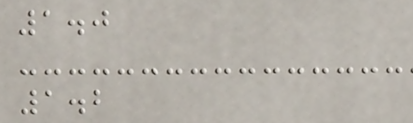1.0
1.2
